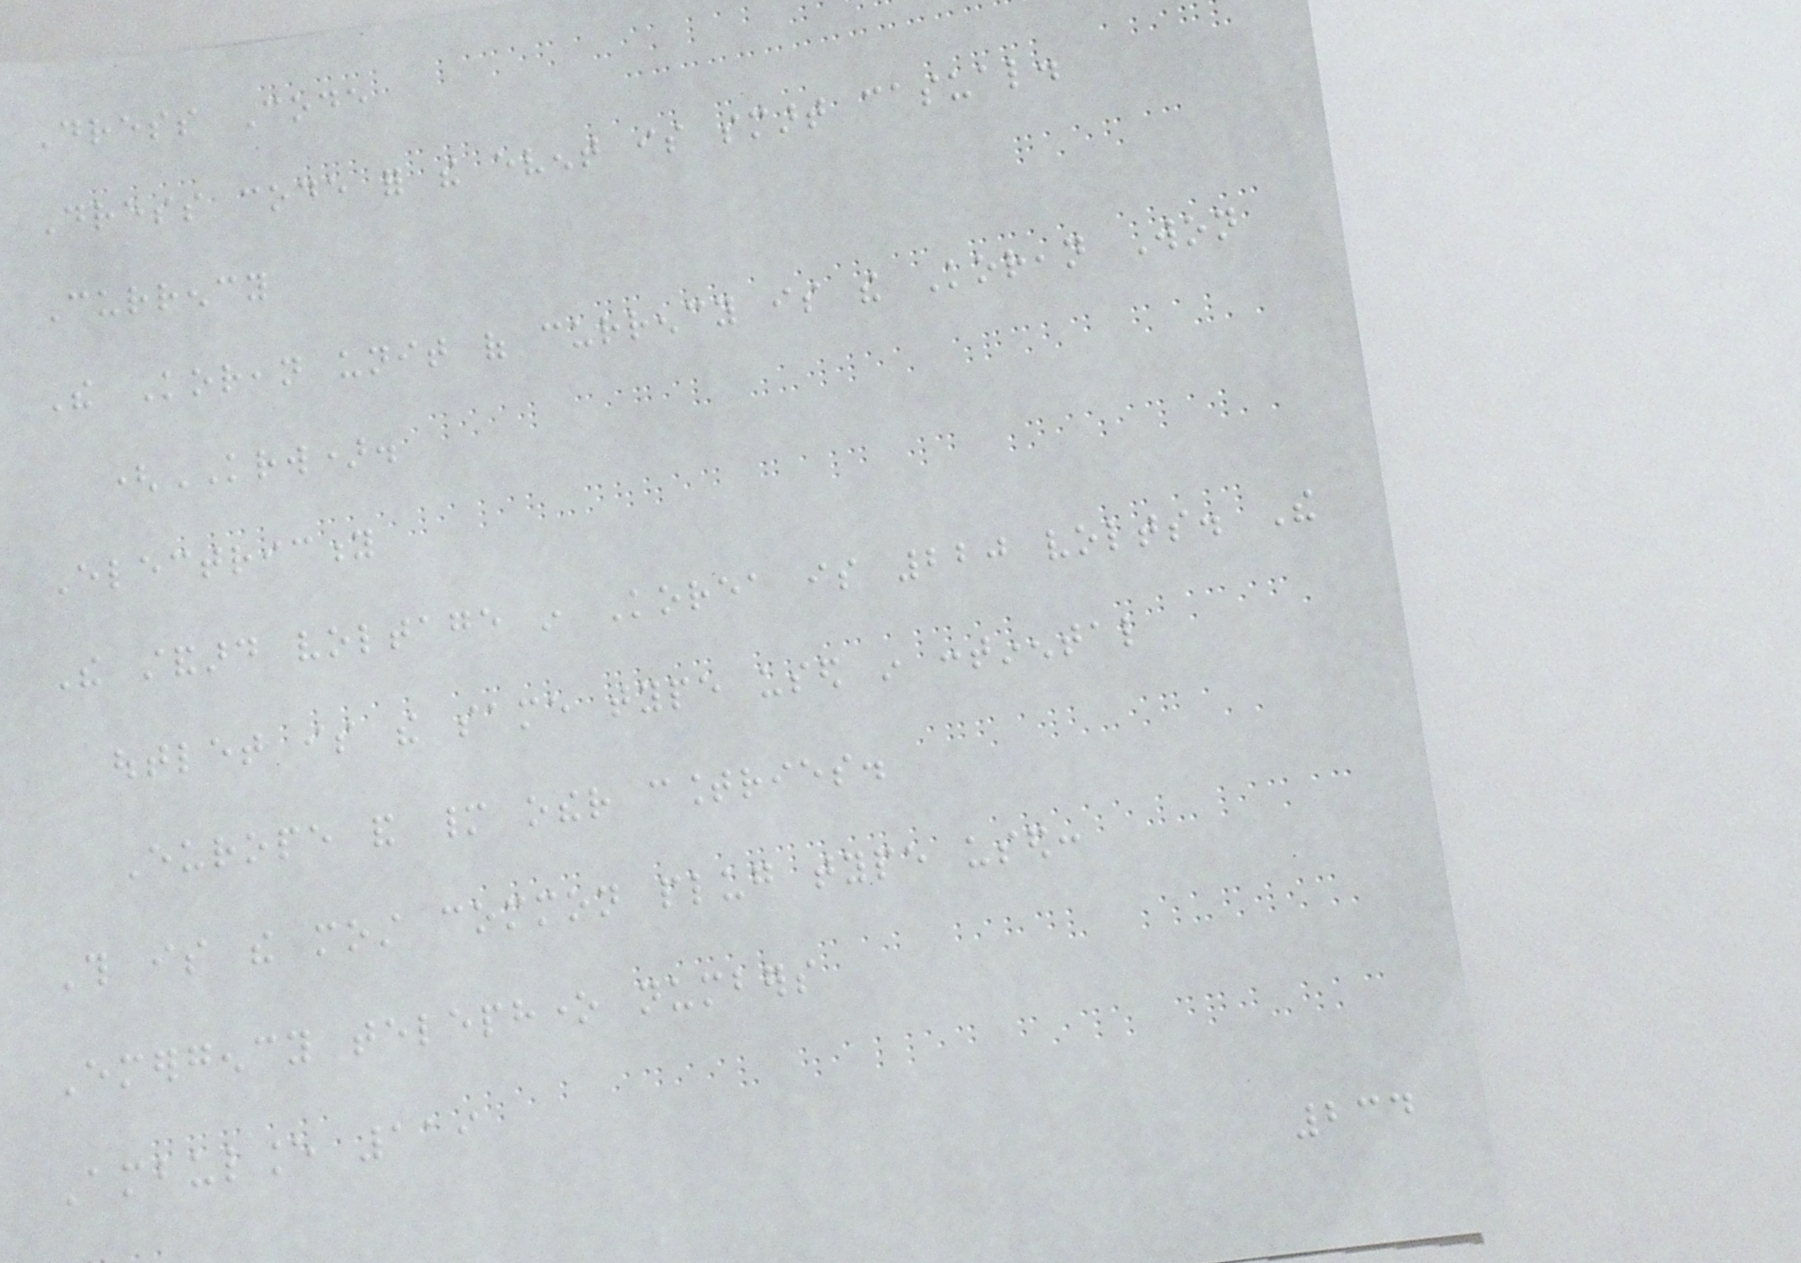Dress Code
Dress code for the event is smart casual.
Currency
The Korean unit of currency is the Korean Won
(KRW).
Electricity
The standard voltage in Korea is 220 volts. The
outlet is the same type used in continental
Europe and many other countries.
This is the most common plug type used:
Emergency telephone numbers
Ambulance 119
234
